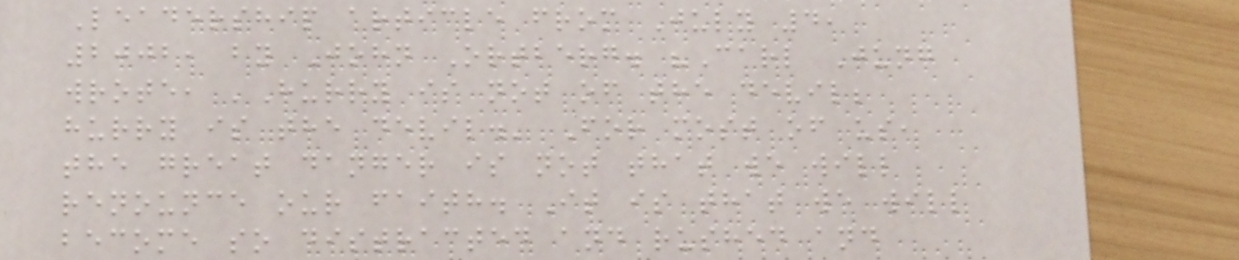Leadership article from July 4,
2002, by John Ortberg. "Carl Jung
wrote, 'Hurry is not of the devil;
hurry is the devil.' For most of us,
the great danger is not that we will
renounce our faith. It is that we will
become so distracted and rushed and
